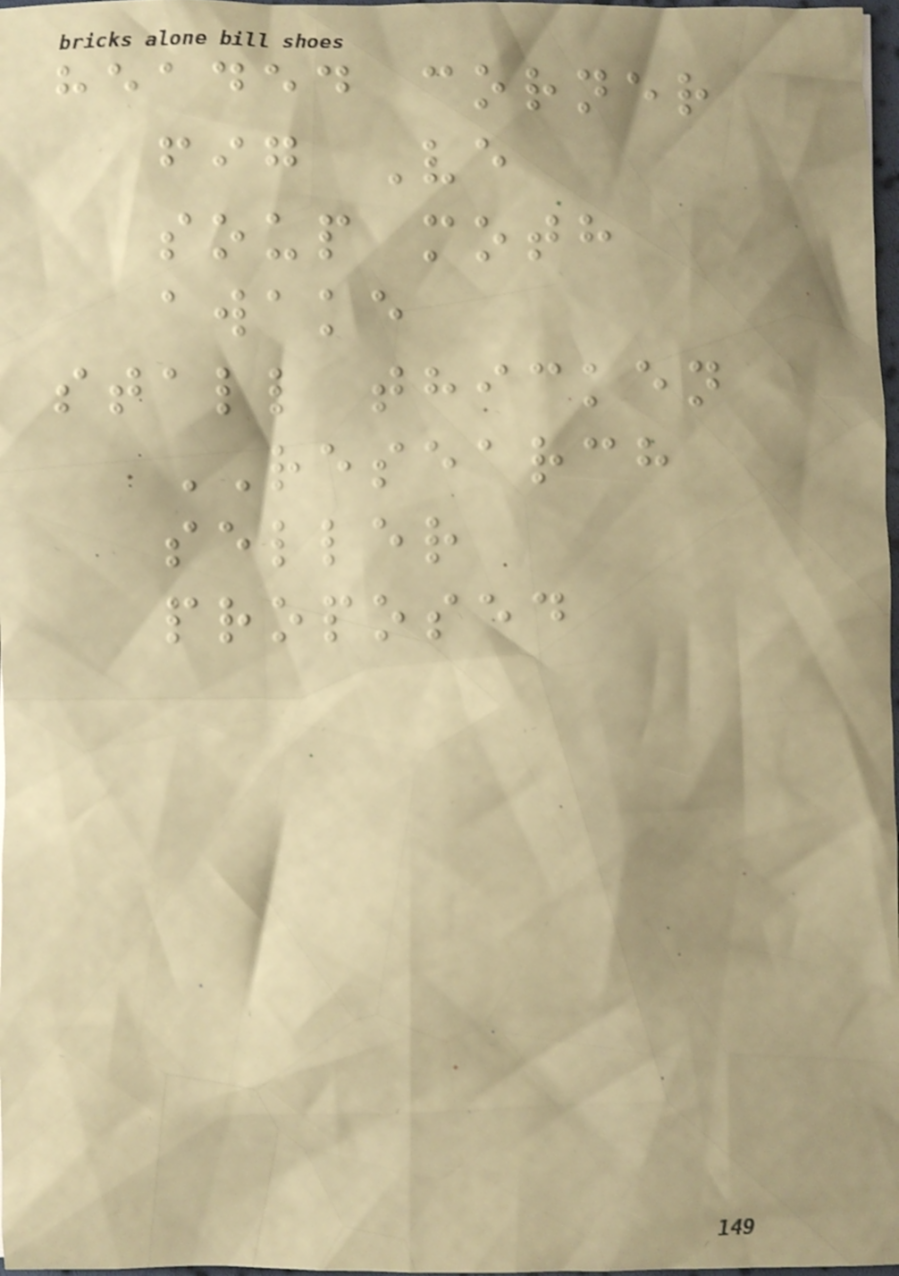headed corner
fig Ve
soup moth
awake
stall thicken
RESEARCH
seller
proposed
